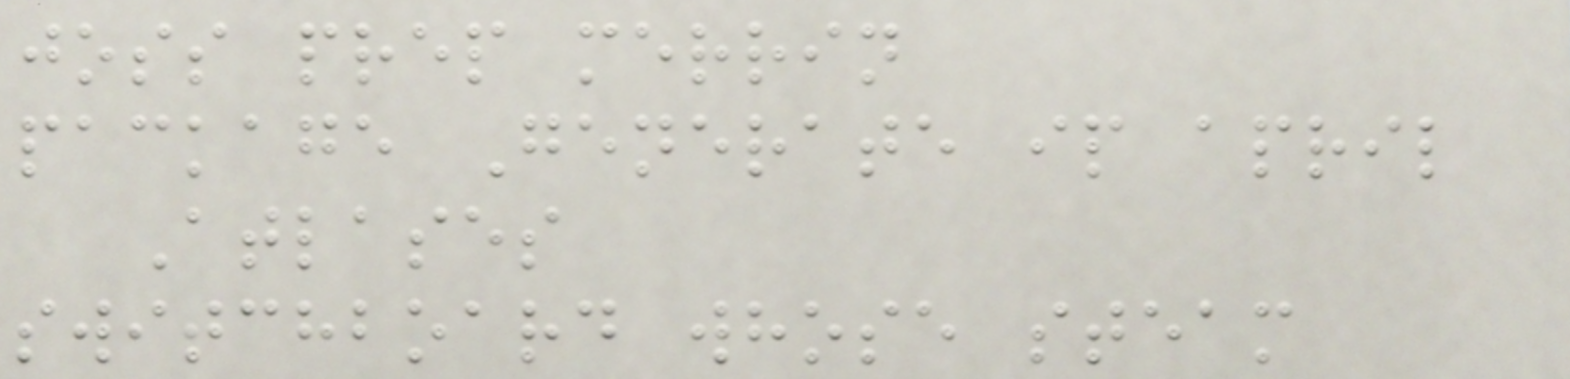joss prep merrin
package Generate ip april
Atlases
switchboard whose steam
